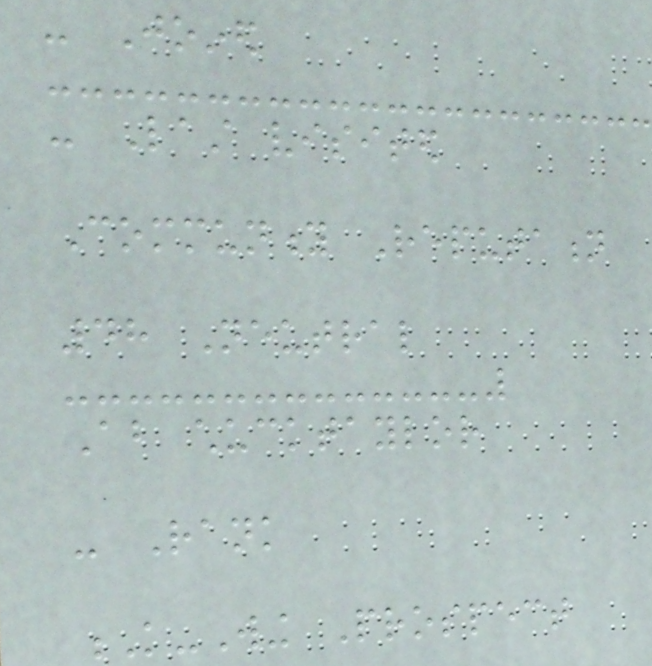- Joined
- Last visited
Community Reputation
48 Neutral
About chucktaylor
- Rank
K-Wing Prospect
